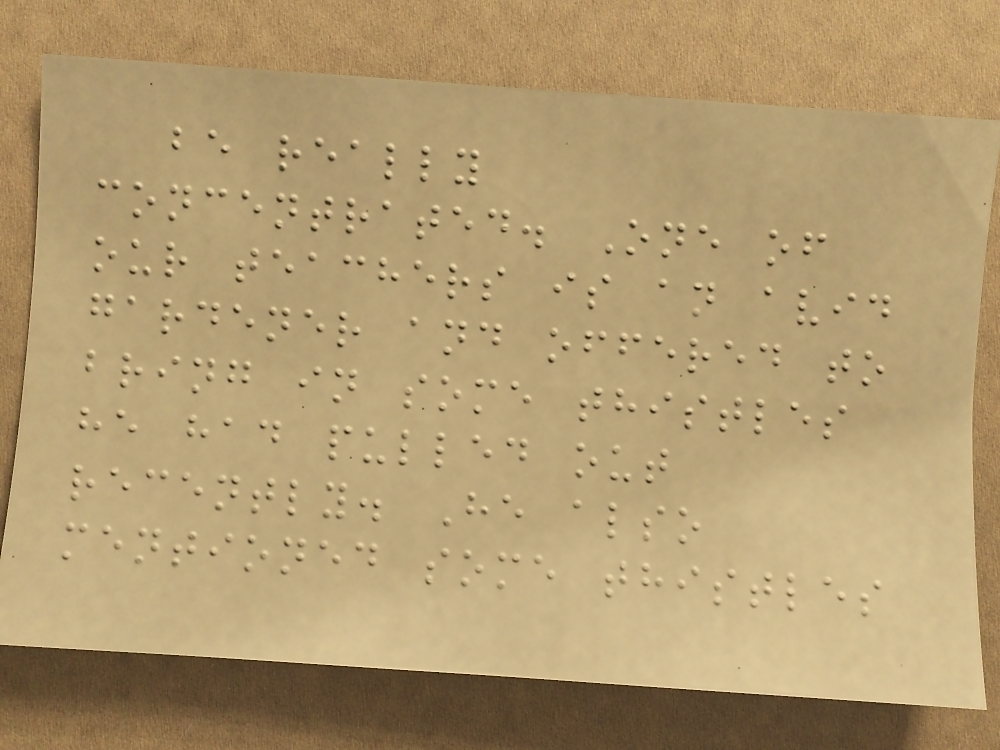be really
concentrated. One of
our teachers is an avid
gardener and offered to
bring in some thistles
he had pulled out
recently. He also
mentioned some thistles
